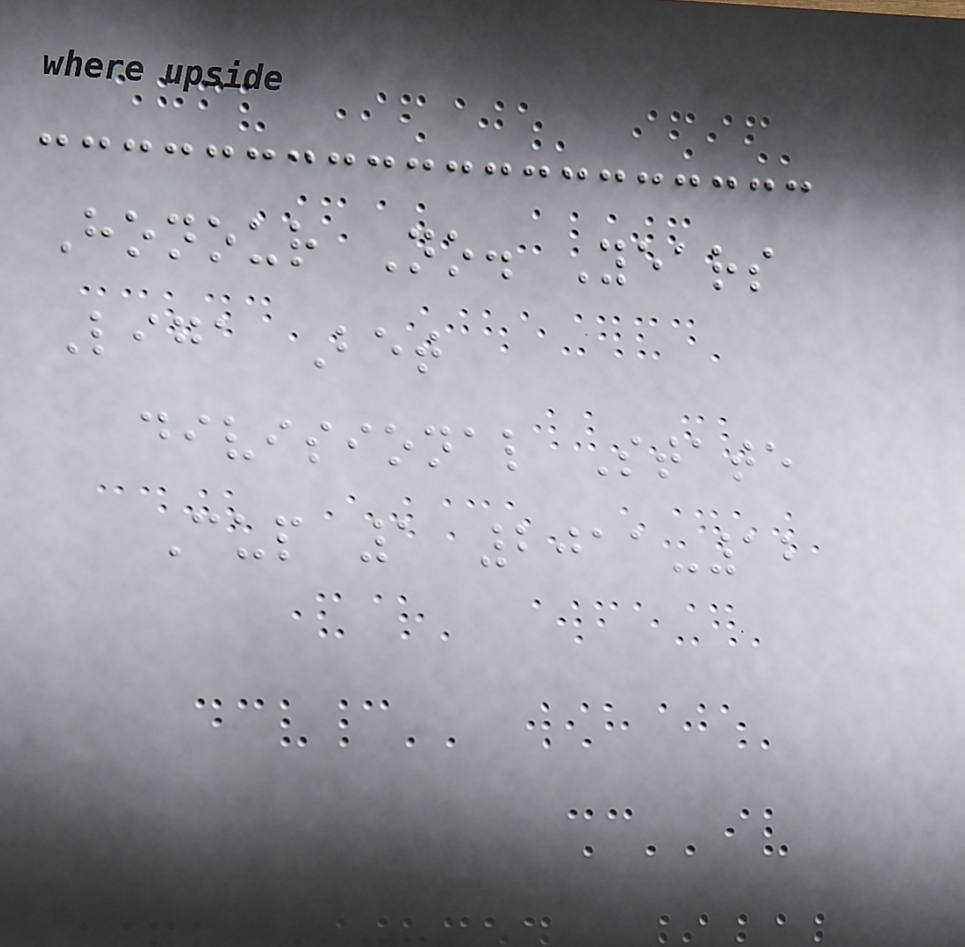Honour No. Years
Liga Bet
divisional State
Cup 1 2011-12
